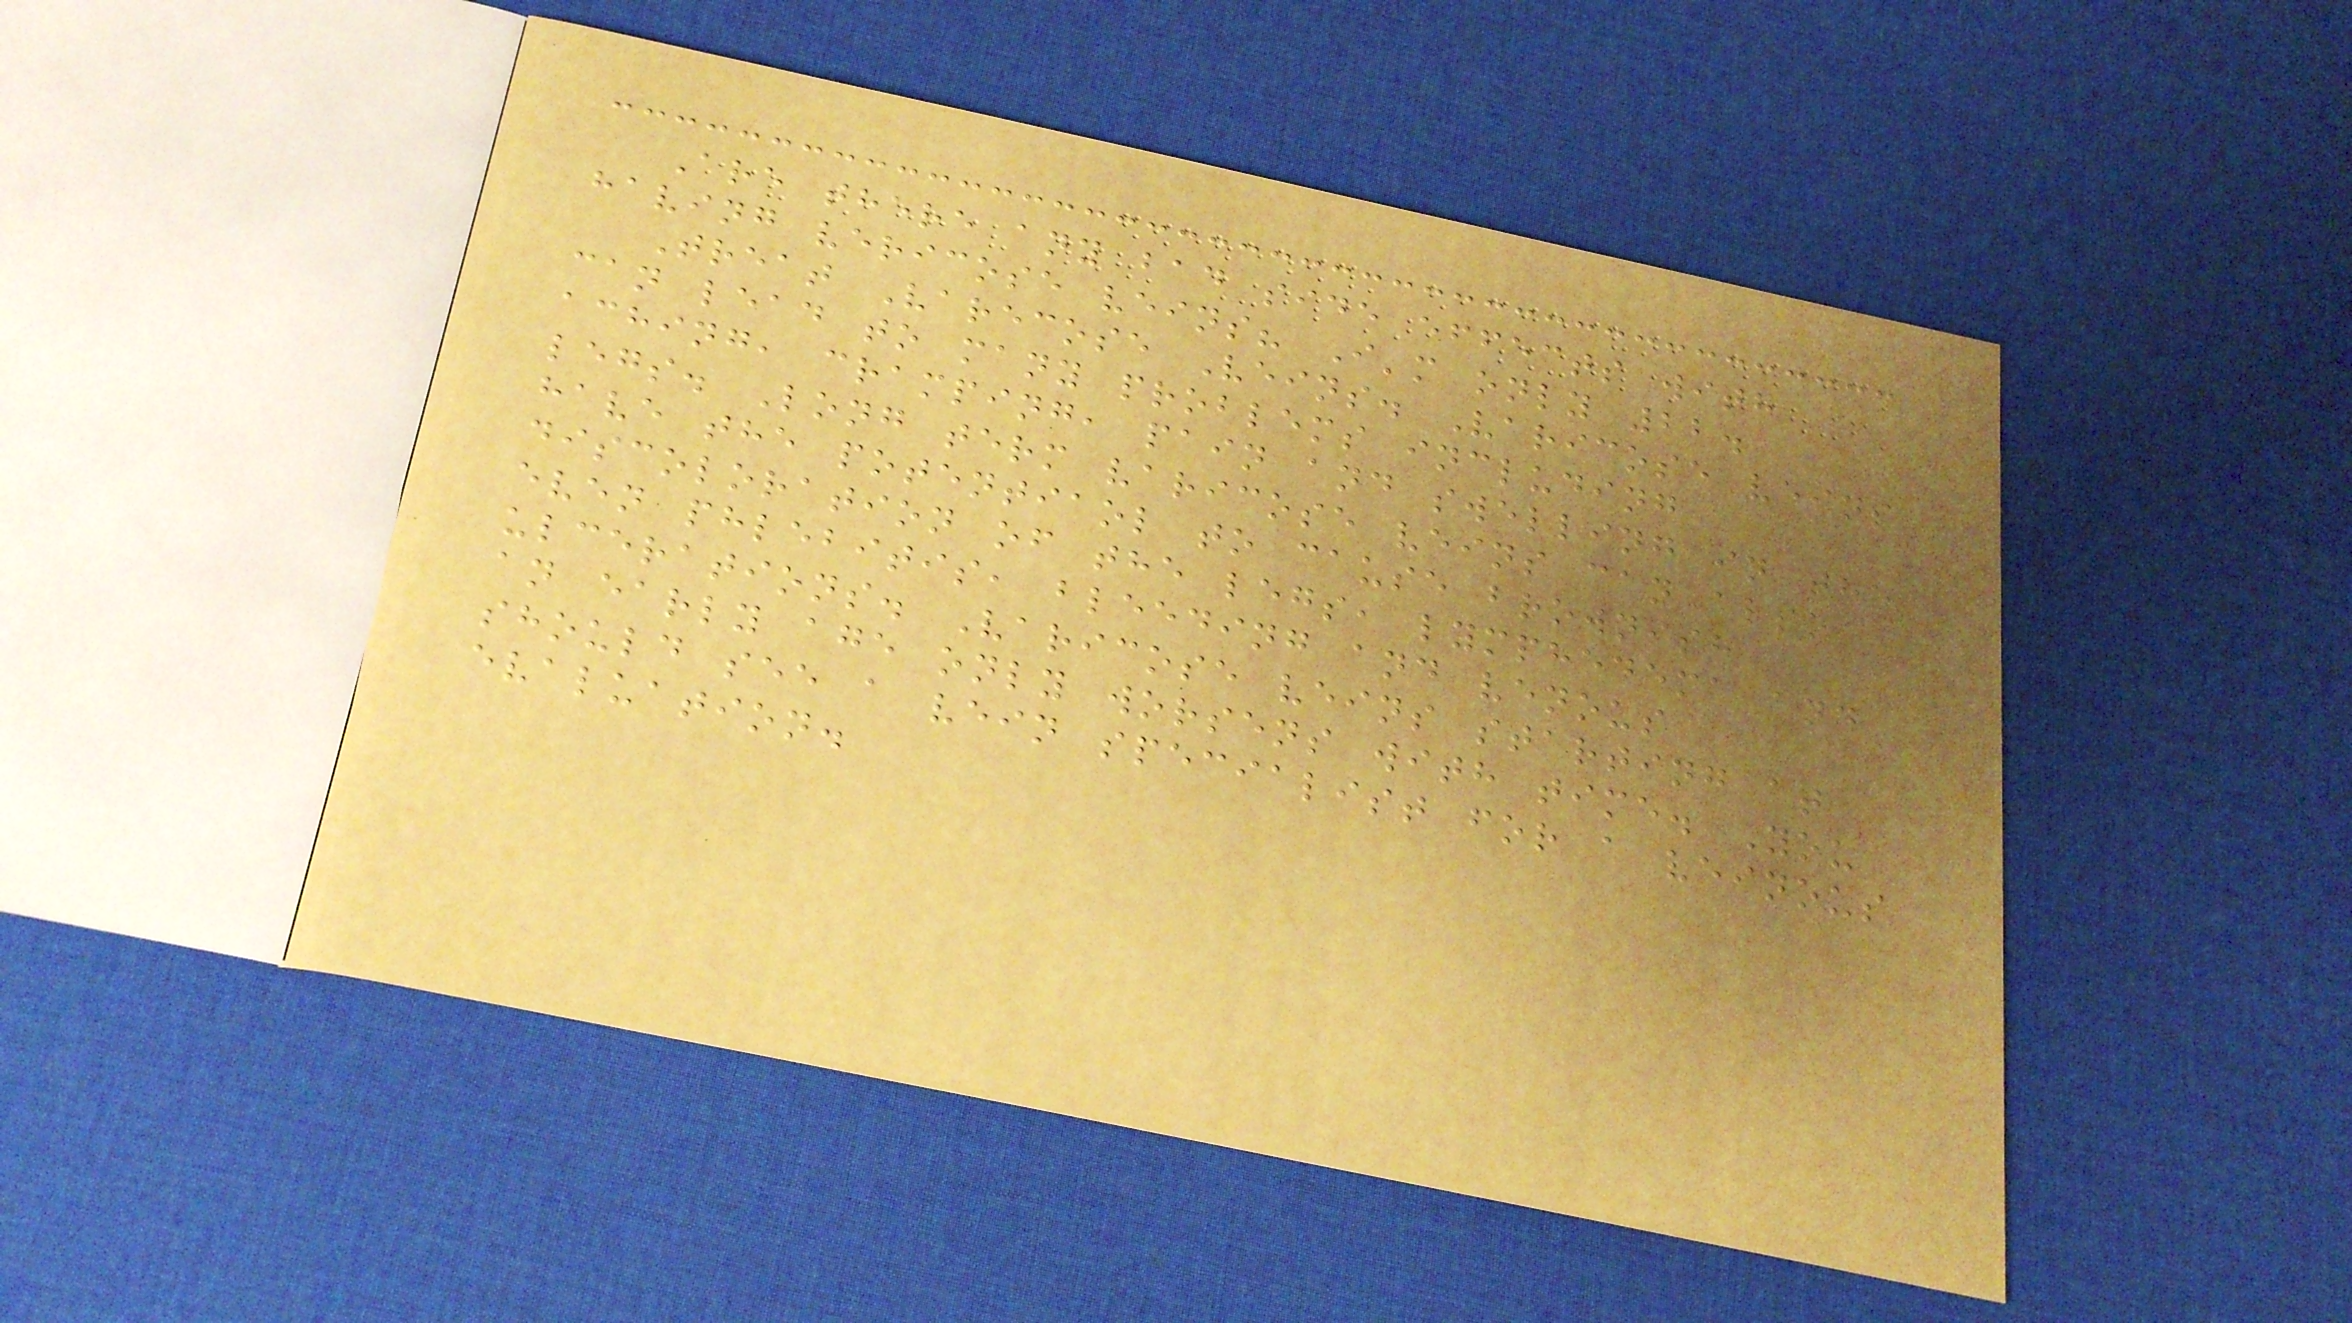Are there any bad side effects with
having vericose veins? I'm only 22.
Treat Varecose Veins. Varicose veins
can lead to many problems including
aching, cramping, pain and swelling in the
legs. Long term varicose veins can also
have the potentiaol to cause brownish
discoloration of the legs, lymphedema and
even phlebitis, bleeding and venous
ulcerations. Varicose veins starting at
an early age only worsens with time. You
should see a vein specialist for a veinous
evaluation.
